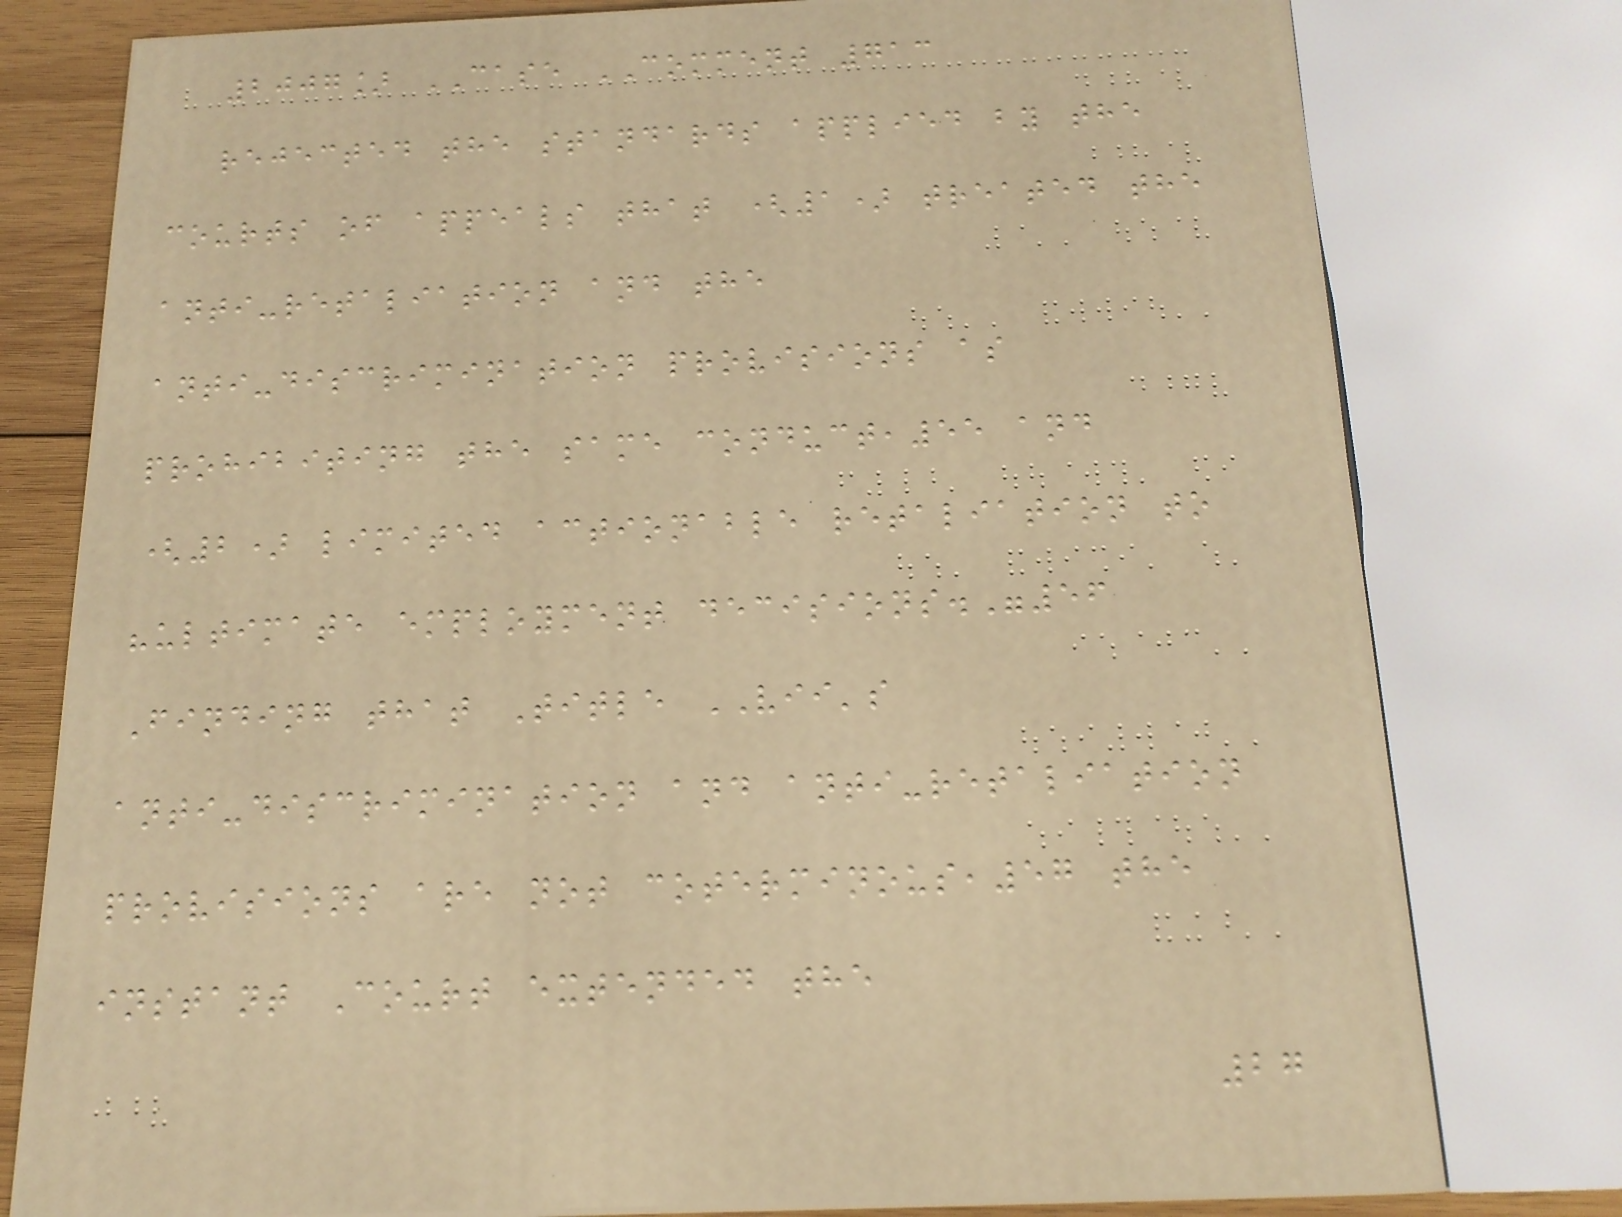2007] CASE COMMENT 713
rejected the standards applied by the
courts of appeals that (1) treated the
anti-retaliation and the
anti-discrimination provisions as
prohibiting the same conduct,55 and
(2) limited actionable retaliation to
"ultimate employment decisions."56
Finding that Title VII's
anti-discrimination and anti-retaliation
provisions are not coterminous,57 the
instant Court extended the
27
